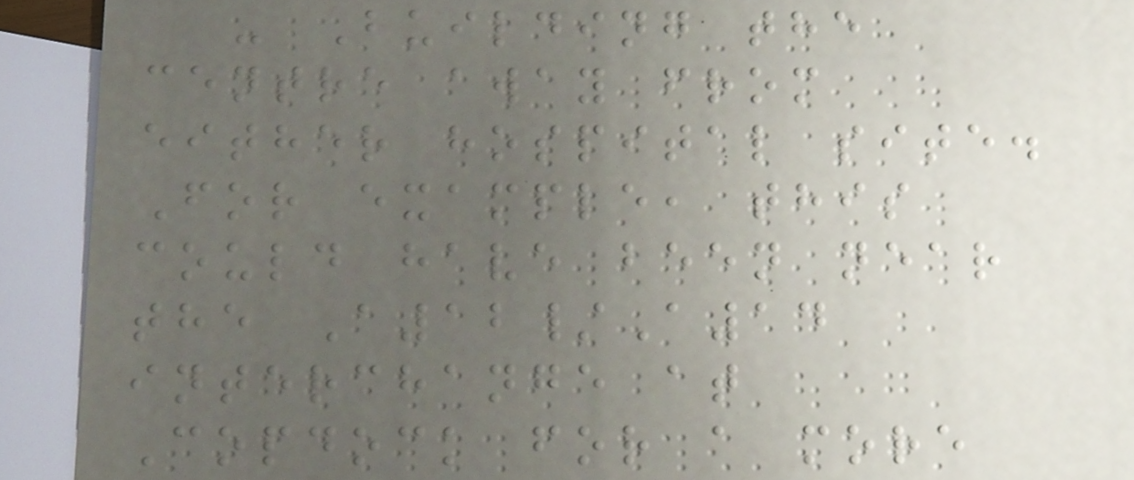- Building the
centre away from
either hospital site.
For example, this
could have been near
the A12/A14
interchange at
Copdock for a more
